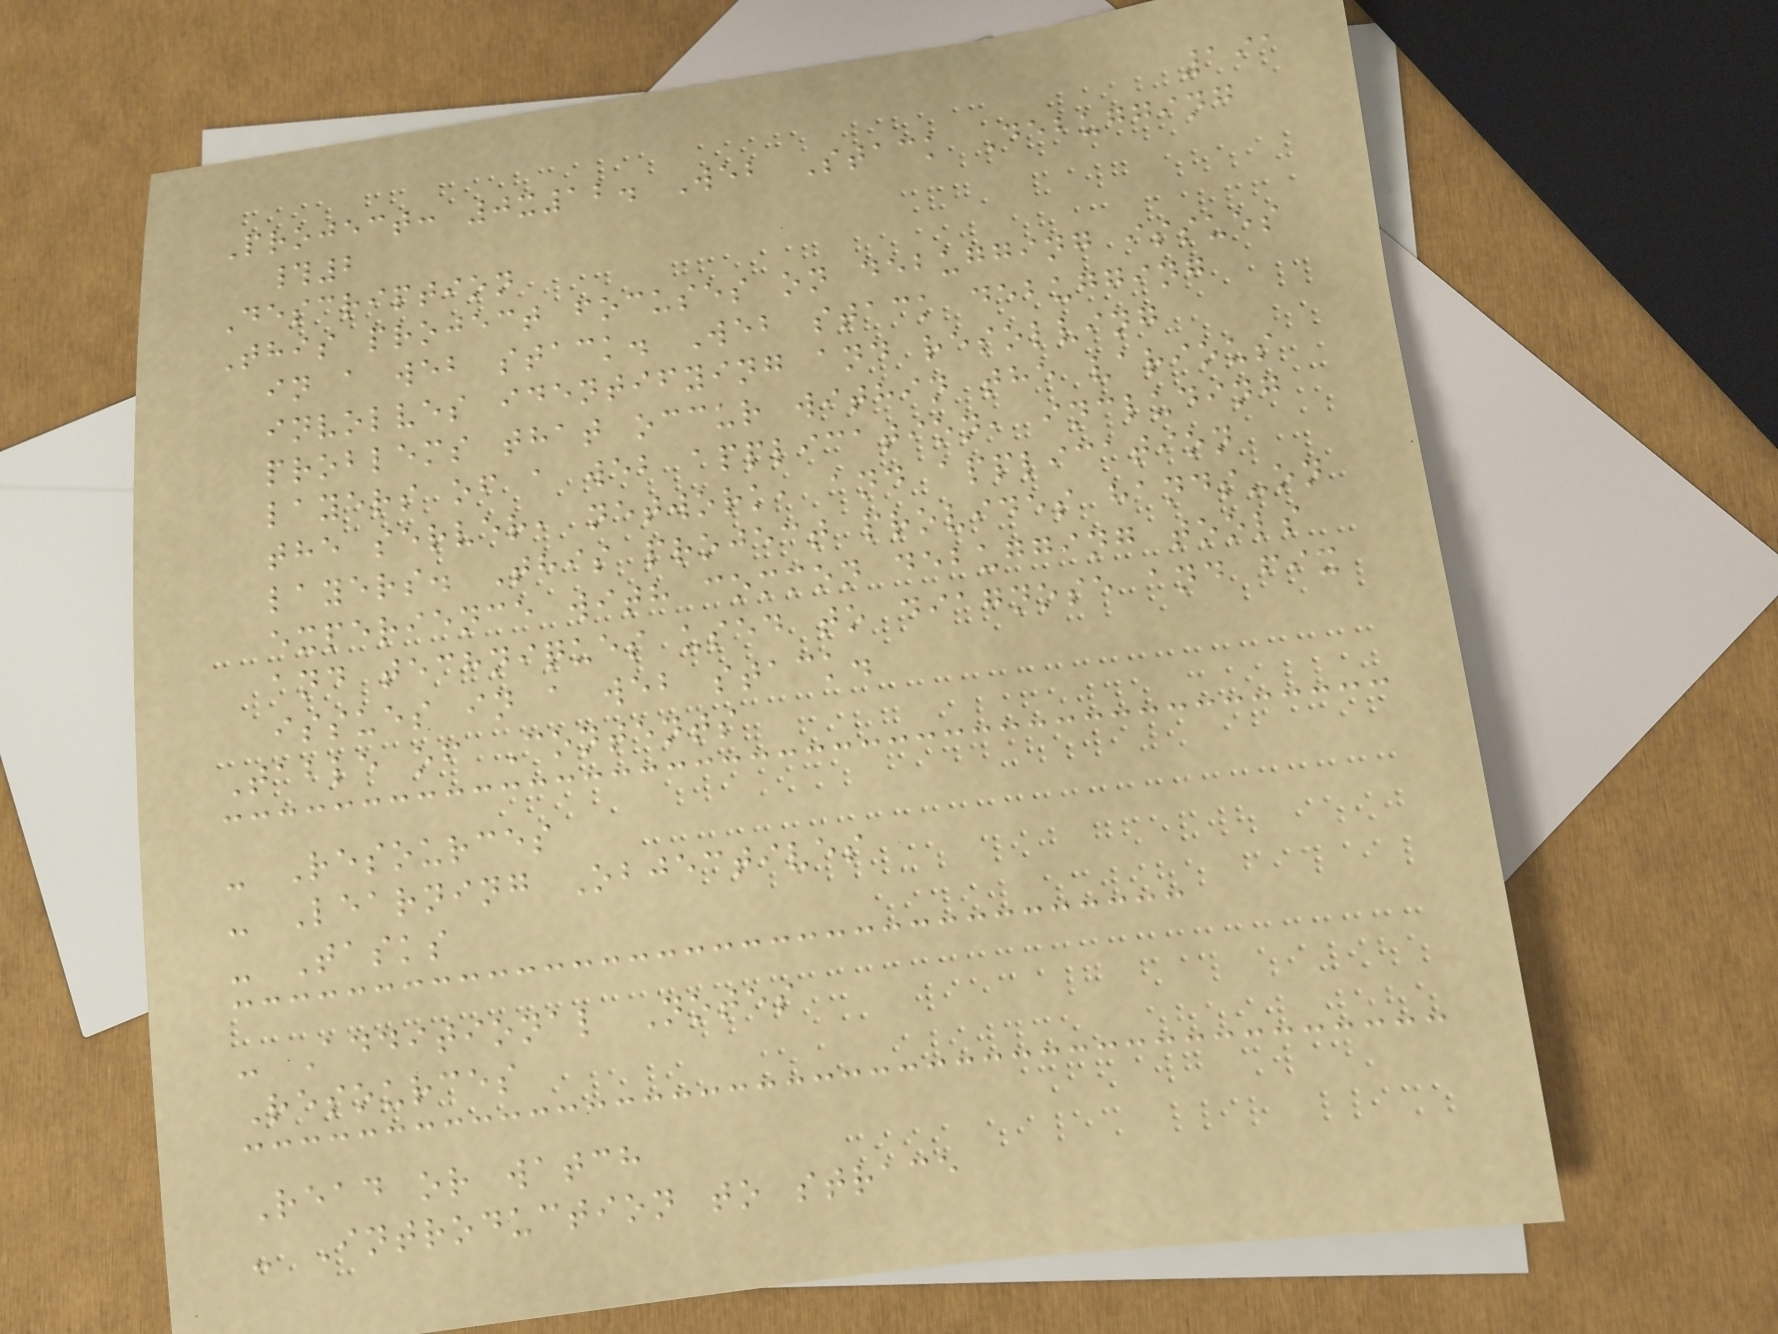191
Project: 0x12. Web Stack Debugging
#2
Description
This project focuses on debugging issues
in a web stack. Web stack debugging
involves identifying and resolving
problems that occur within the various
layers of a web application, including
the server, network, and application
layers. This project provides hands-on
experience with common debugging tools
and techniques used to diagnose and fix
issues in a web stack.
Table of Contents
- Resources
- Learning Objectives
- Tasks
- Additional Notes
Resources
Read or watch
- Introduction to strace
